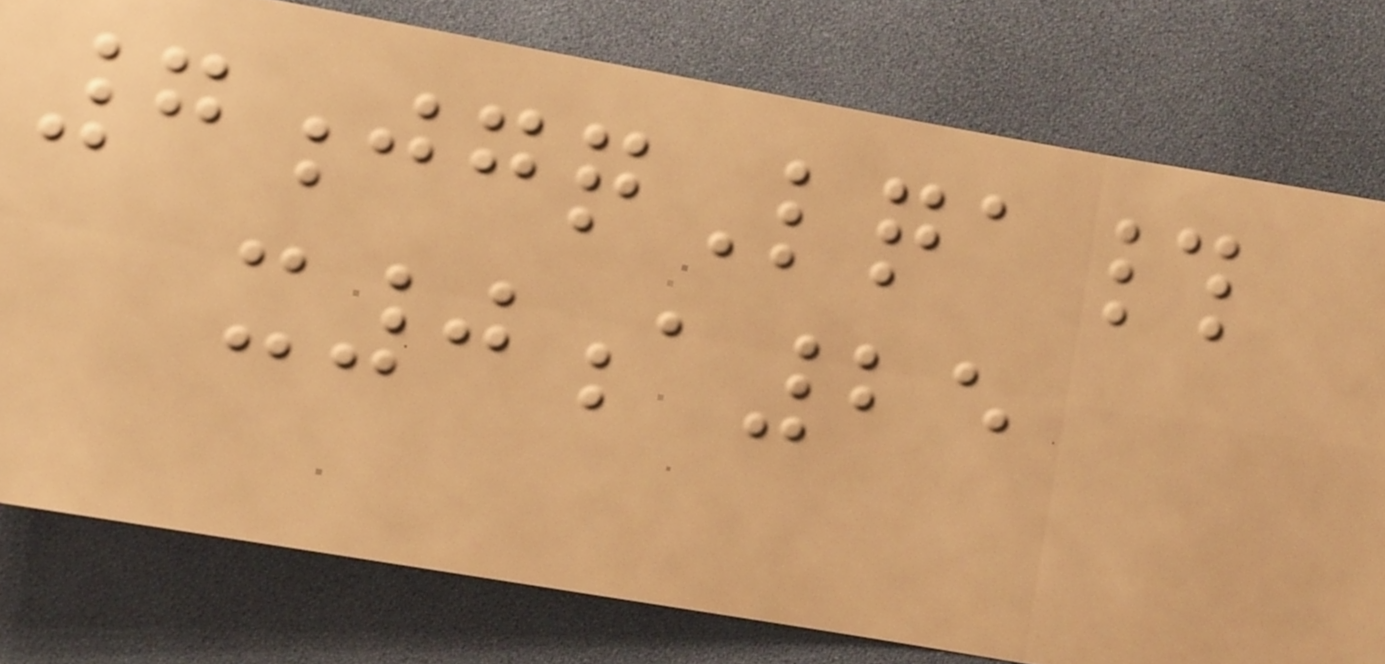7jgqLqa#
x0a25
